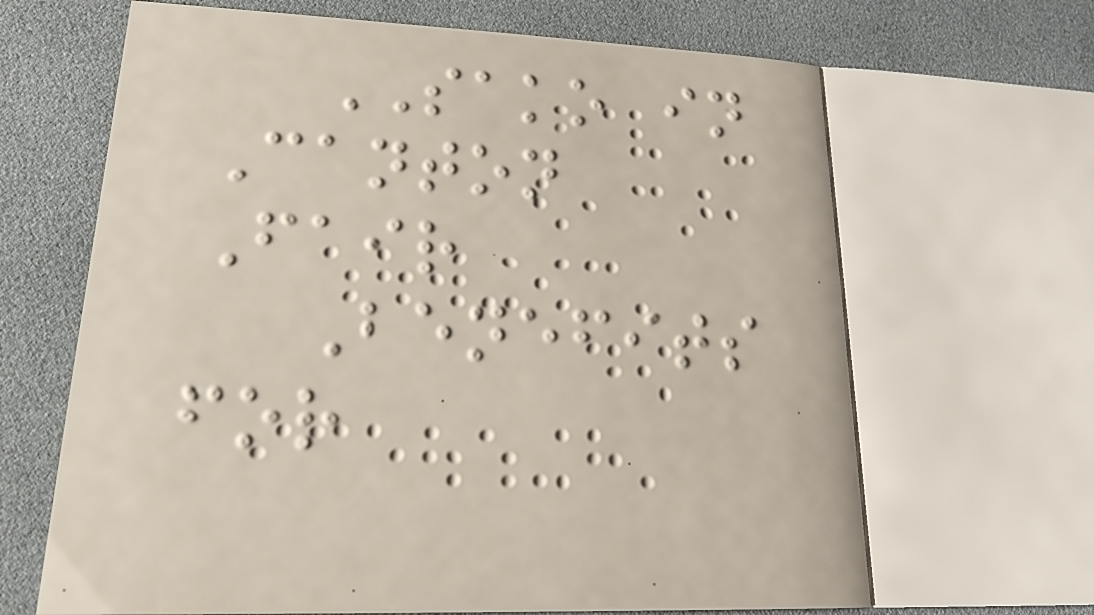SAKO in
Canton
Fair
Benefits
for
